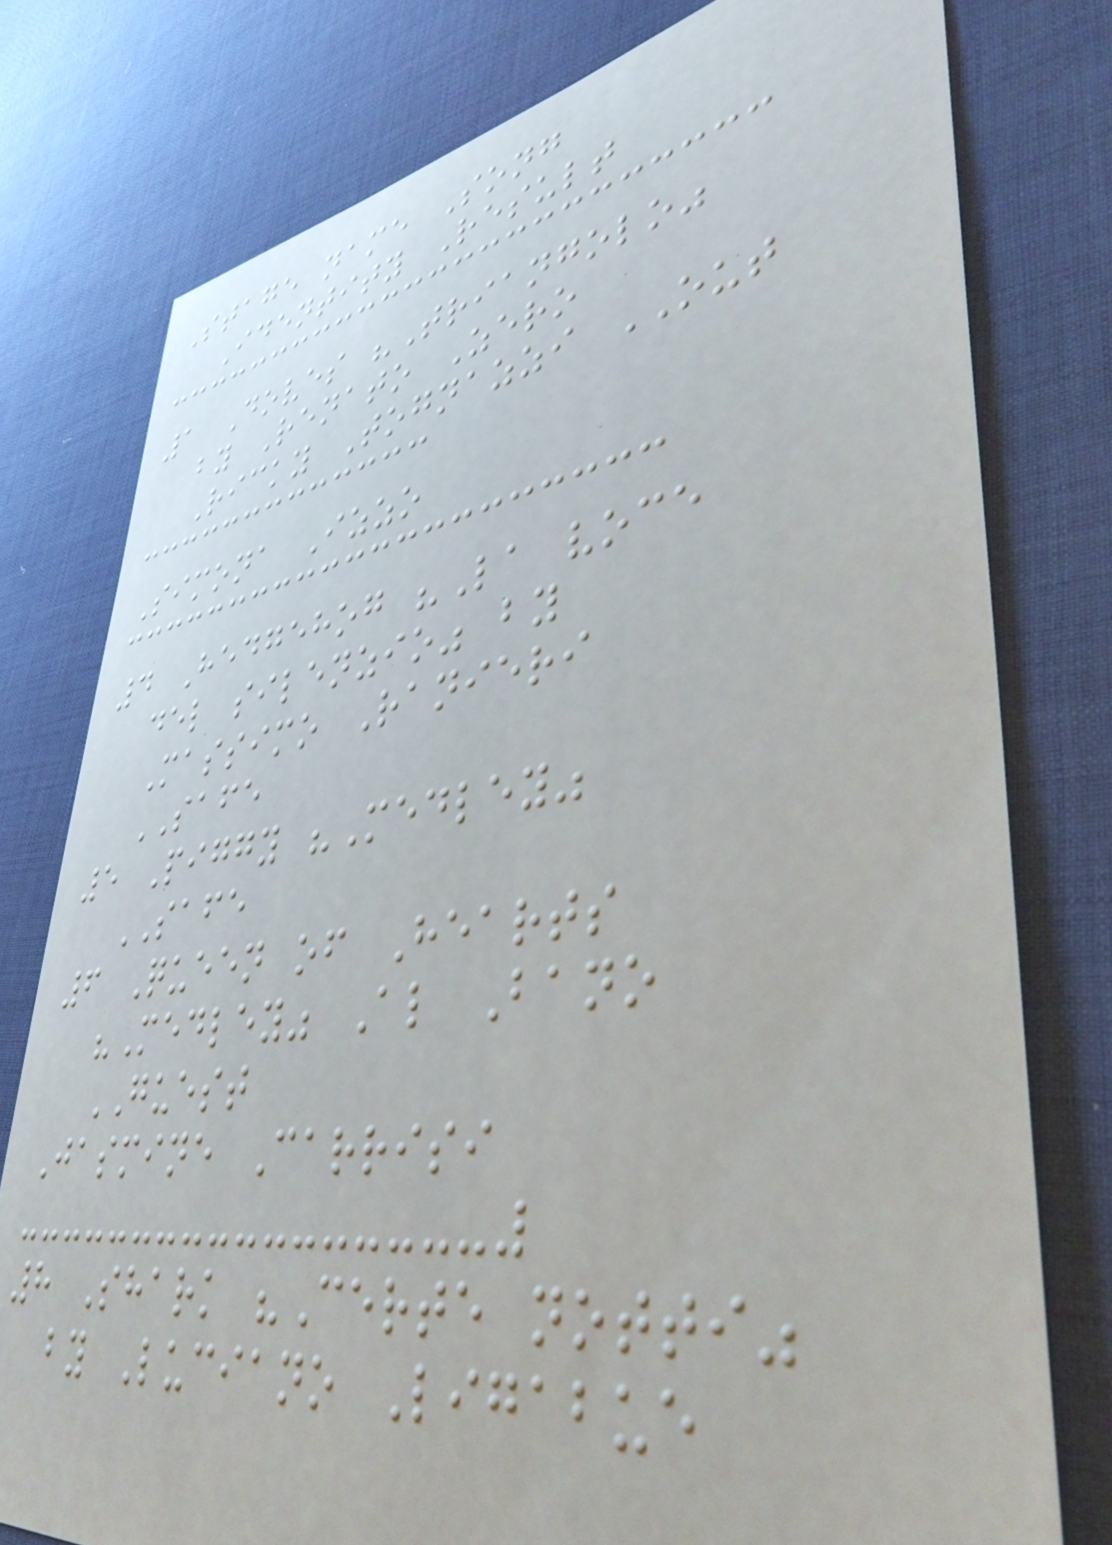Stage name Song
Identity Result
1 Doves "Triangolo"
by Renato Zero
Ricky Tognazzi OUT
Simona Izzo
4 Hedgehog "La voce
del silenzio" by
Massimo Ranieri
SAFE
5 Piggy "Medley"
SAFE
6 Queen of Hearts
"Medley" Al Bano
GUEST
Jasmine Carrisi
8 Shark "Certe notti"
by Luciano Ligabue
